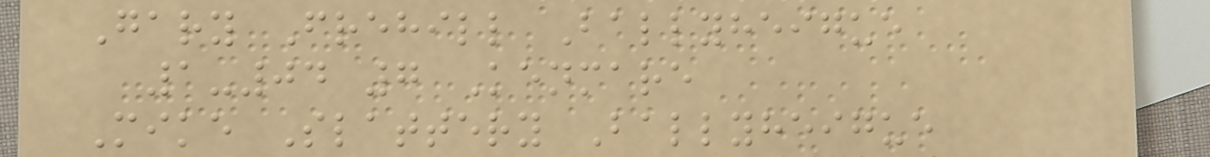Gary Frehill Ballyheigue
1-04 7 Kenmare
Mike Slattery Ballyheigue
